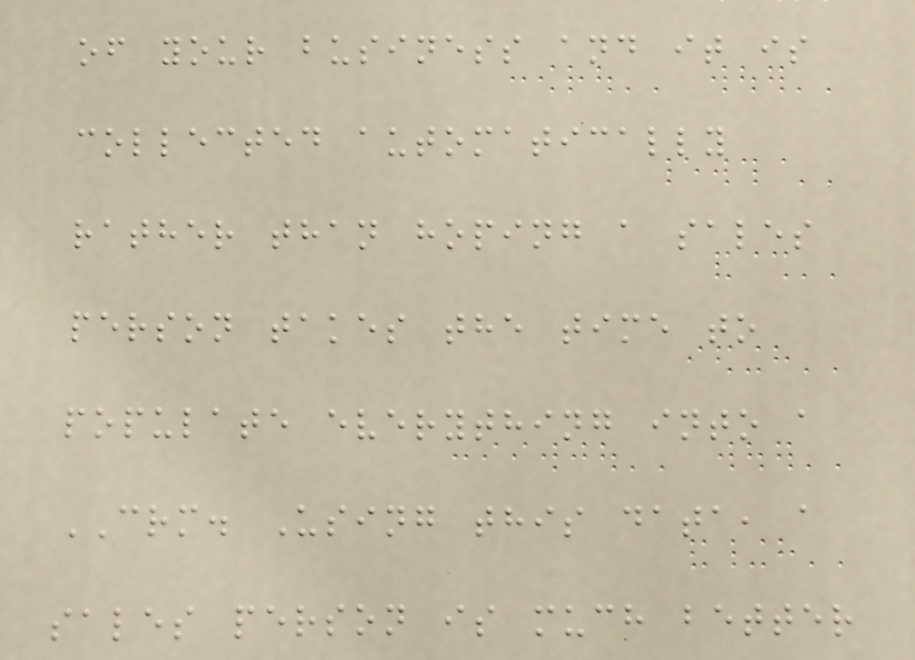of your business and it is
collected automatically
rather than hoping a sales
person takes the time to
populate everything into a
CRM. Using this data, a
sales person is much better
